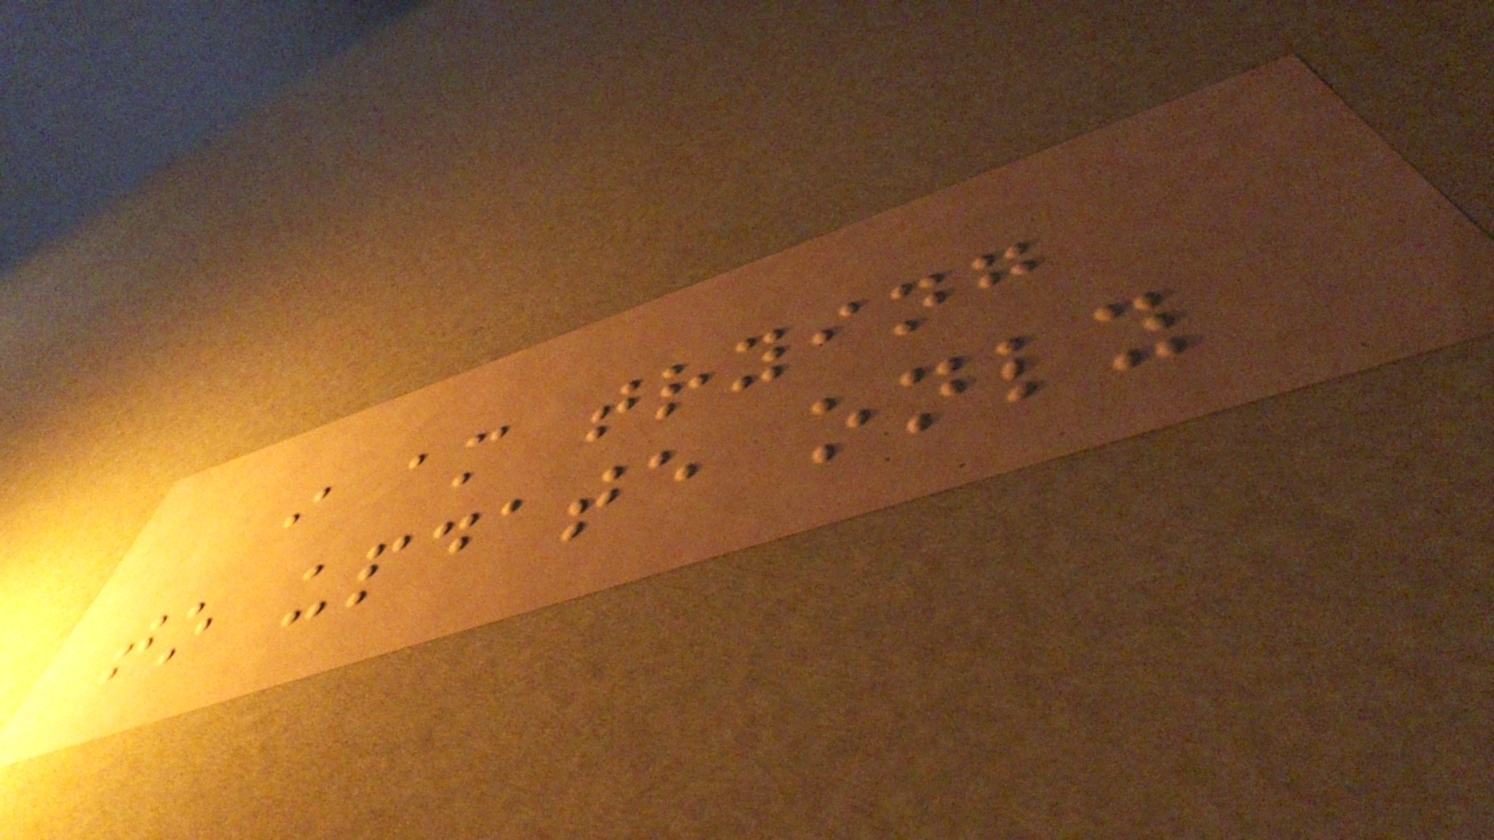i am trying
to update only
